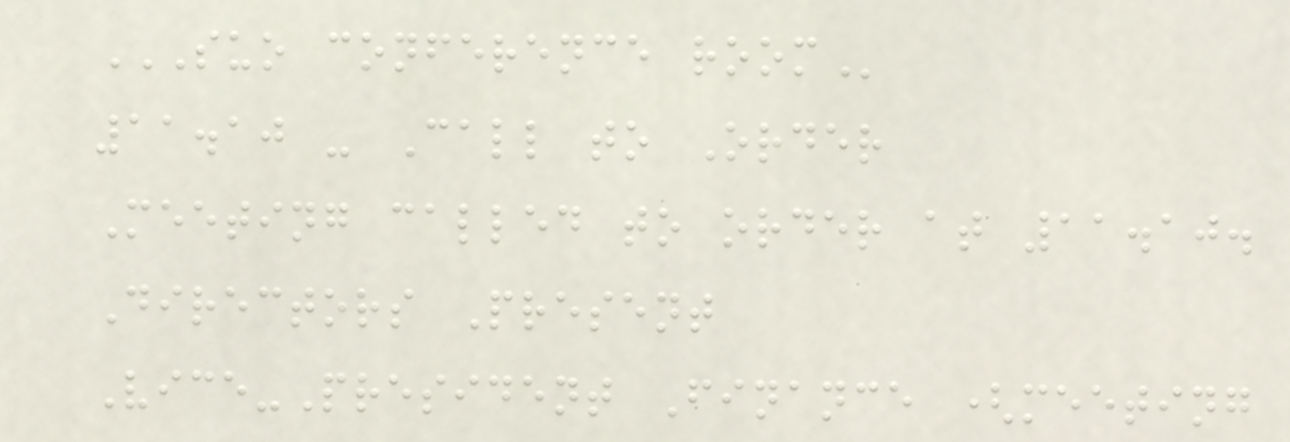SUO CONFERENCE ROOM
11.10 - Call to Order
Meeting called to order at 11.10.
Directors Present
Vice-President Finance (meeting
